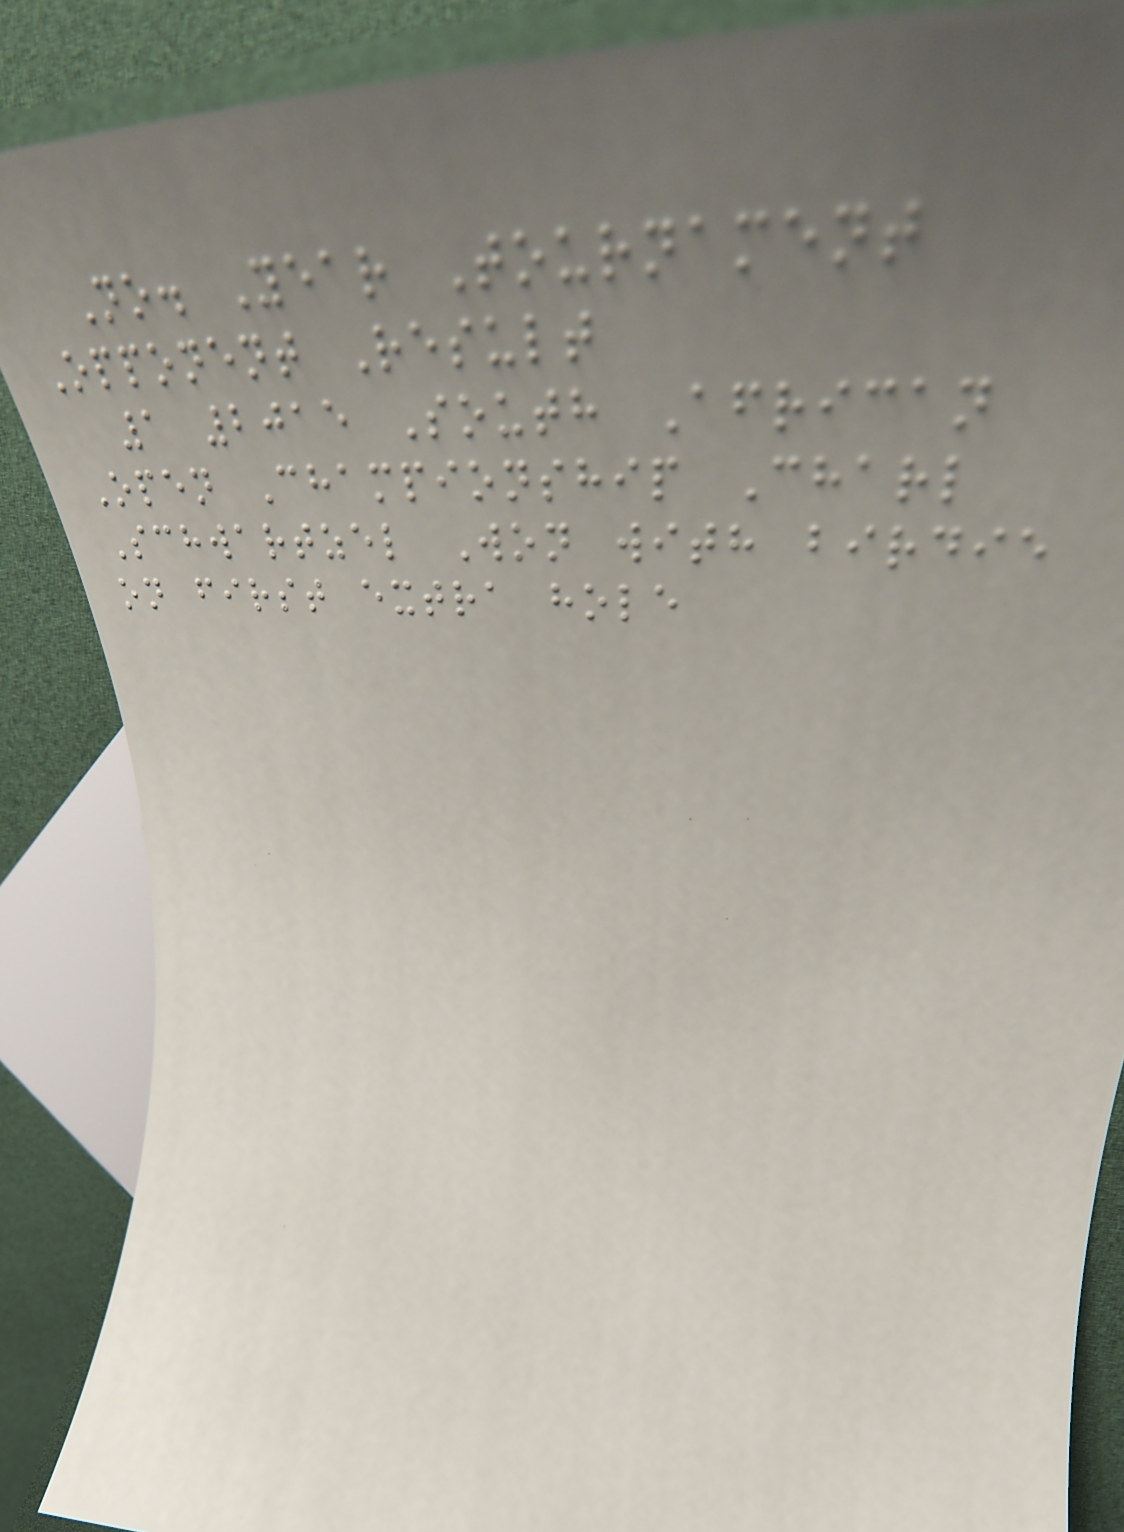No. Year Tournament
Opponent Result
1 2015 South African
Open Championship Charl
Schwartzel Won with birdie
on first extra hole
